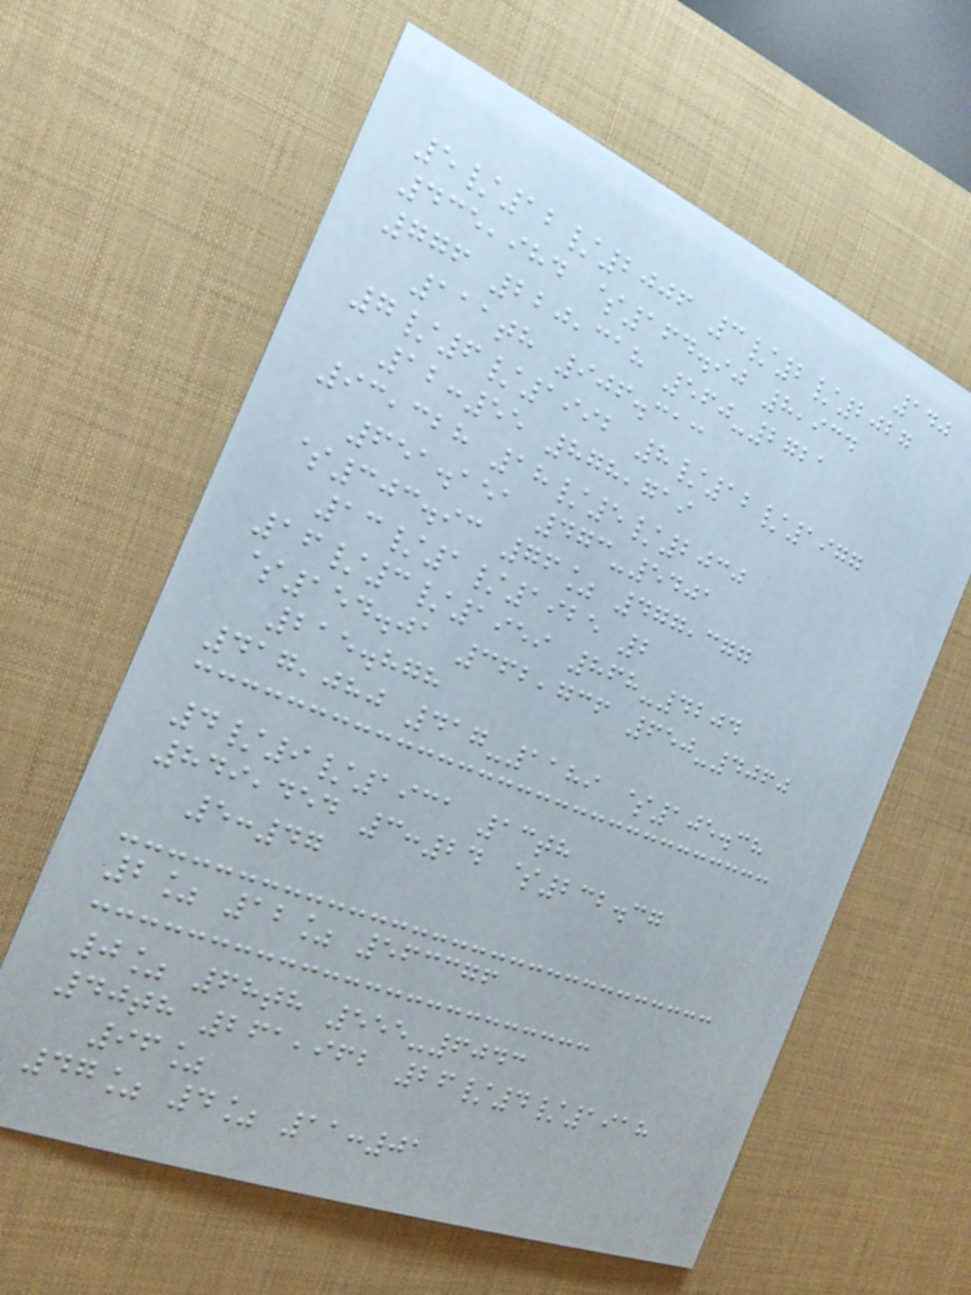140
5/12/2006 3/2/2027
435,984 $164.90 8,934
776 220,318 560-2721
111th 906.313
7/6/1992 8/12/1977
12:55 878,719
93,328 18/5/2030
651.151 473-5401
$303.93 76% 477,377
13/1/1925 2
16/3/1959 868-4204
$154.01 362,736 650-4060
215.878
417,080 417-1189 $105.38
4/9/1931 13th
849,454 3:24 $232.37
5:47
2% 12% 563376
0% 68th 555-6043
40th 261,962 26/4/1918
96%
47% 4% 11:01
